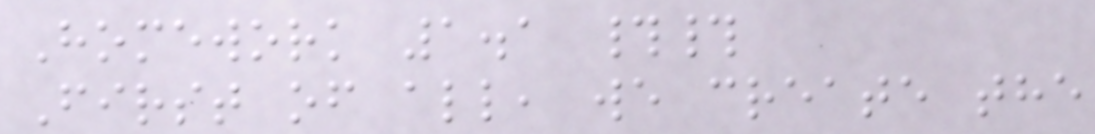Homework 1.1 ##
First of all, we create the
